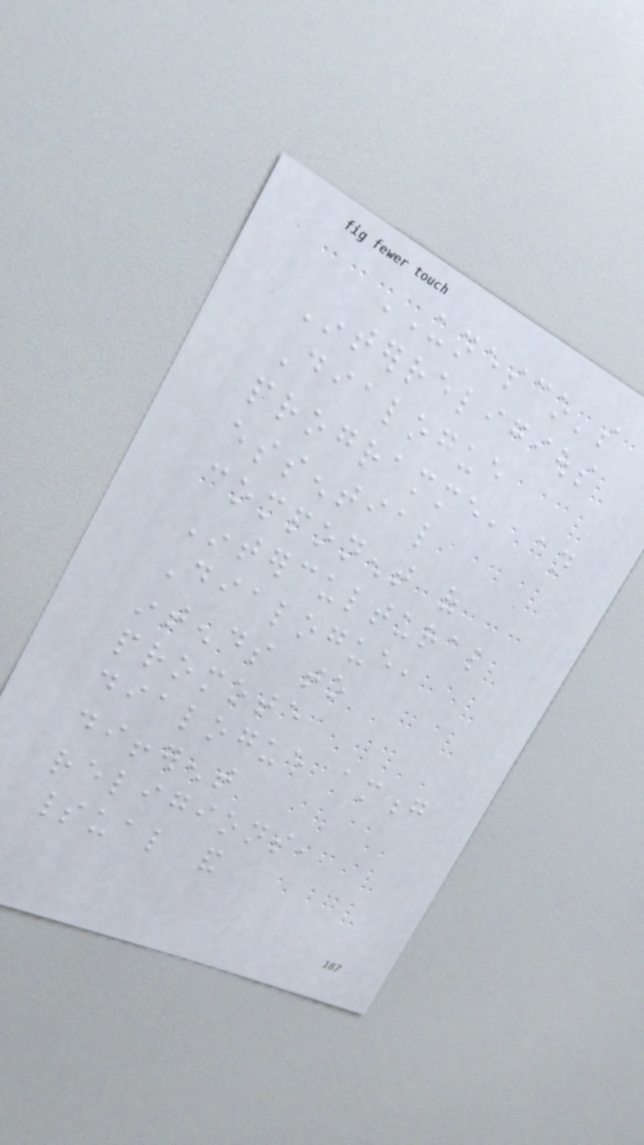UNESCO's
Interreligious
Dialogue
programme, an
essential
component of
Intercultural
Dialogue,
intends to
promote
dialogue among
different
religions,
spiritual and
